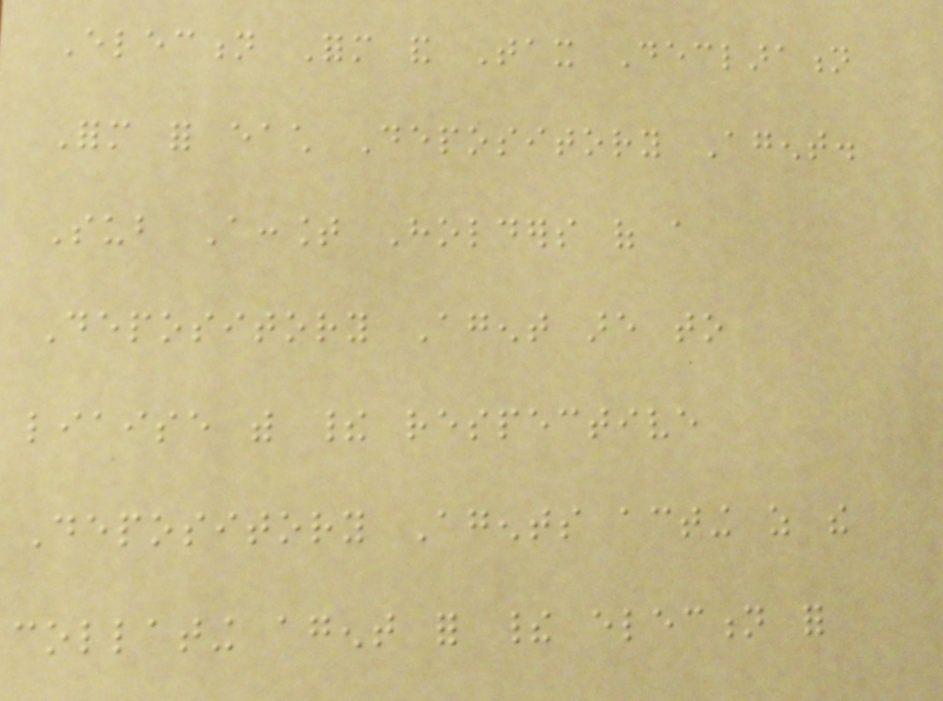Election Form and Tax Declaration
Form for each Depository Agent.
Sub Account Holders of a
Depository Agent are to
liaise with their respective
Depository Agents acting as the
collating agent for their election for
